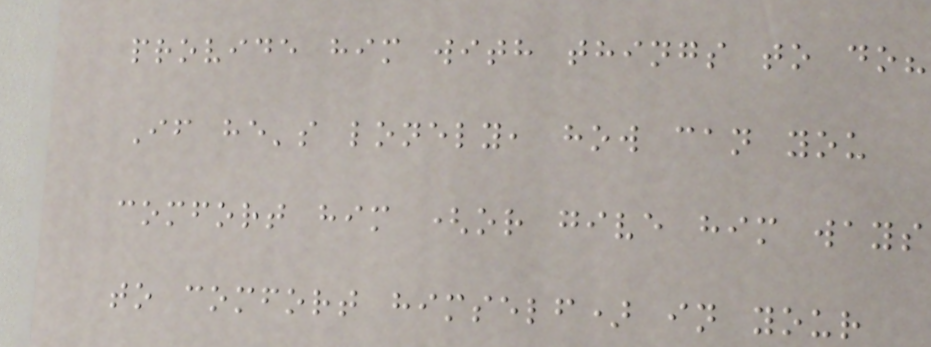provide him with things to do?
If he's lonely, how can you
comfort him (or give him ways
to comfort himself) in your
